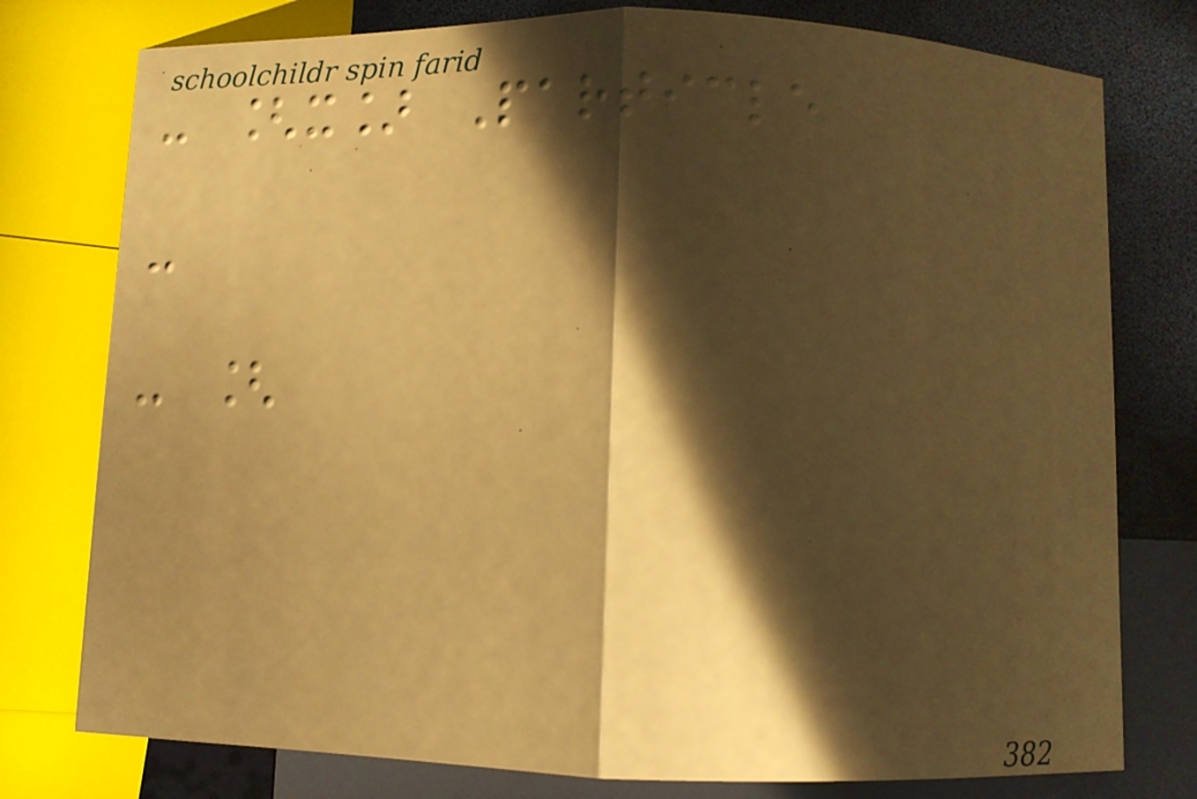- [x] Particle
-
- [
